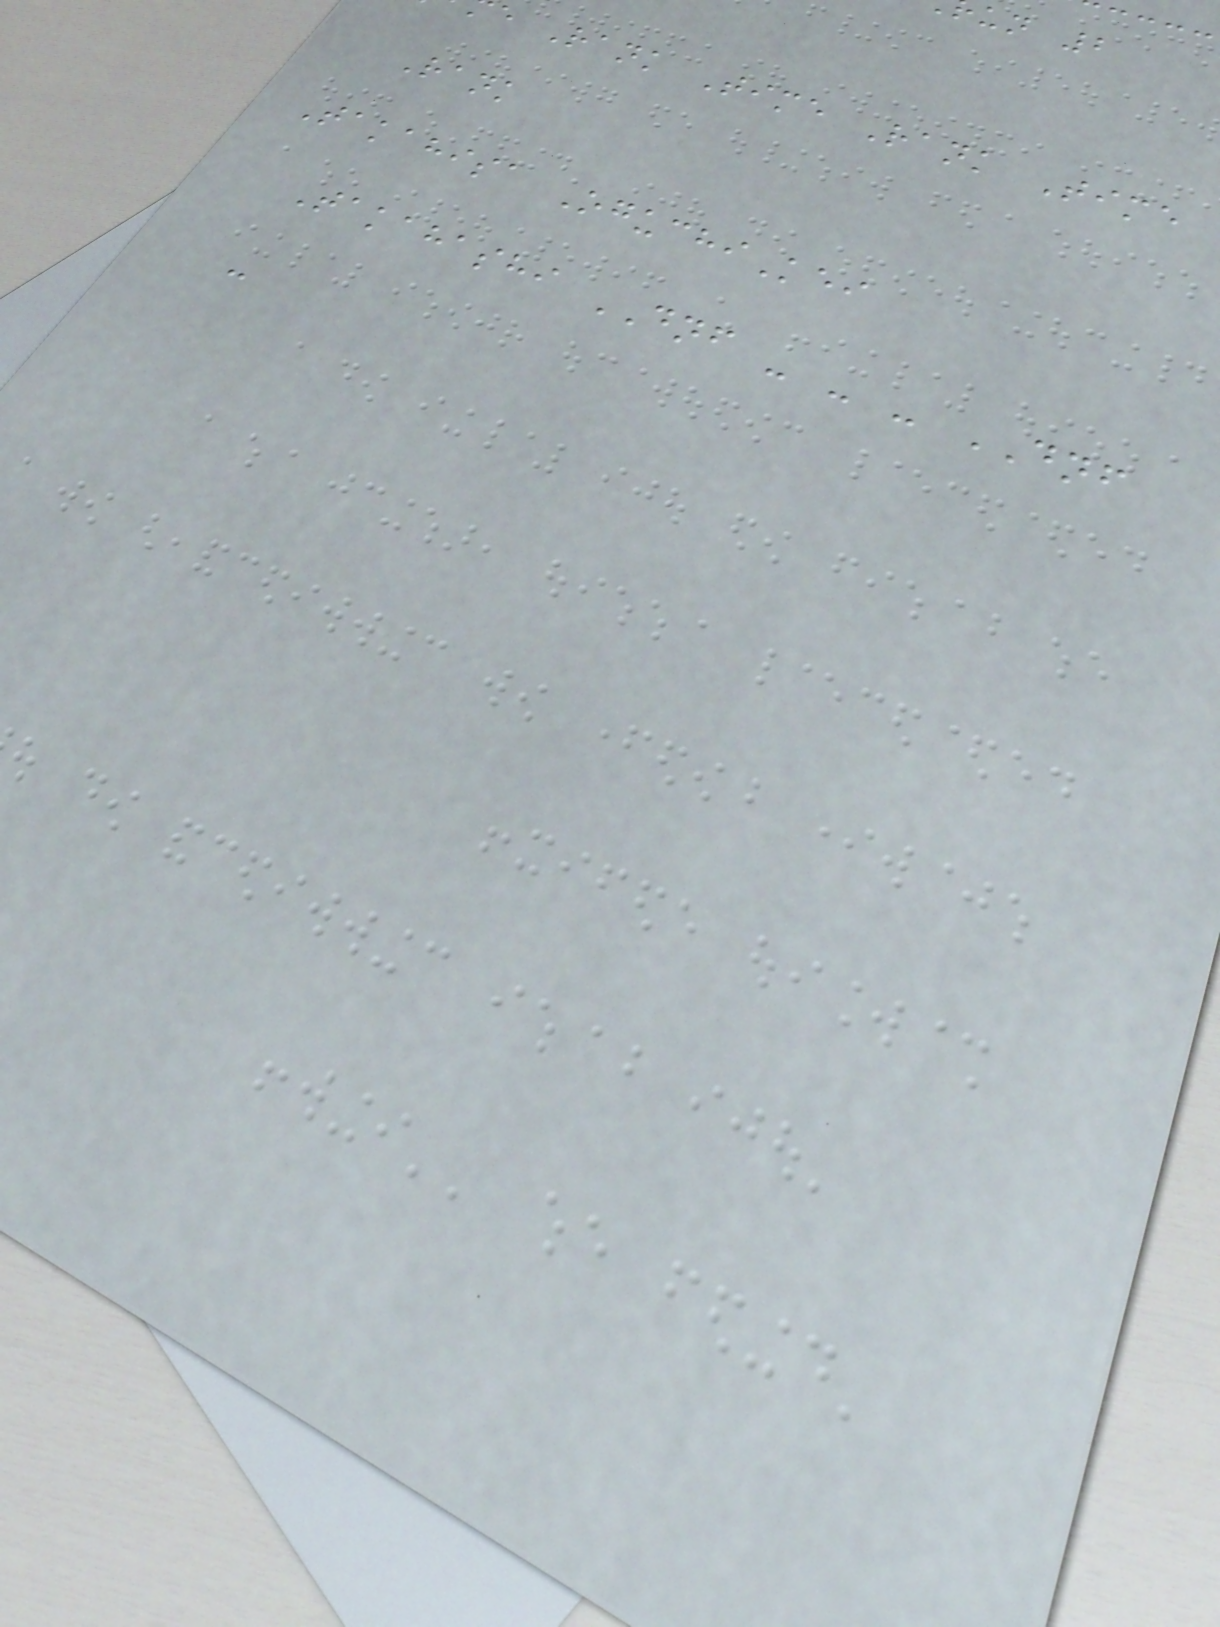e Rank Time Rank Time
Rank
Takahisa OguchiKei
Takahashi DNF - - - DNF
-
